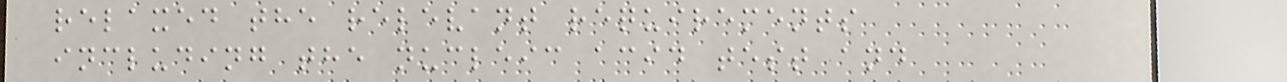relaxed the relevant requirements
including the nucleic acid test and
